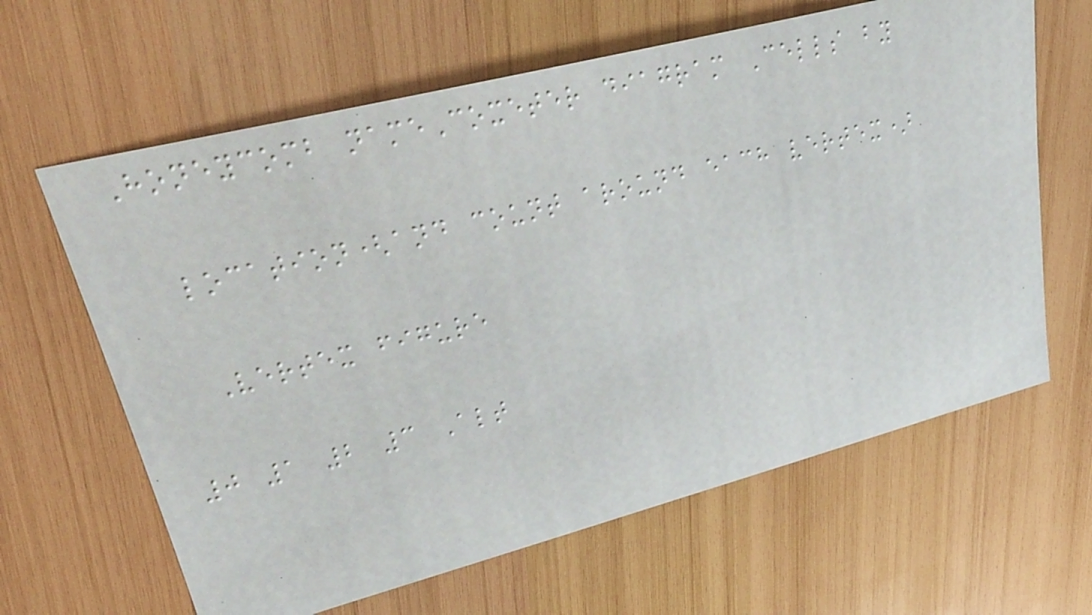Honeycomb nameCoxeter diagram Cells by
location(and count around each vertex)
Vertex figure
0 1 2 3 Alt
